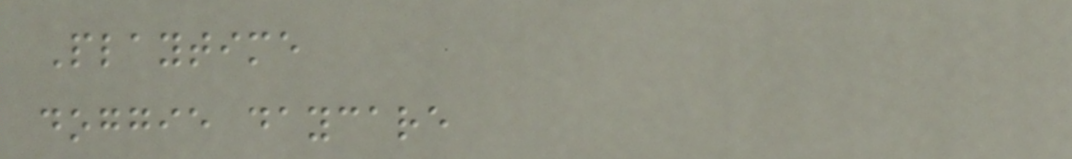Playtime
doggie daycare
